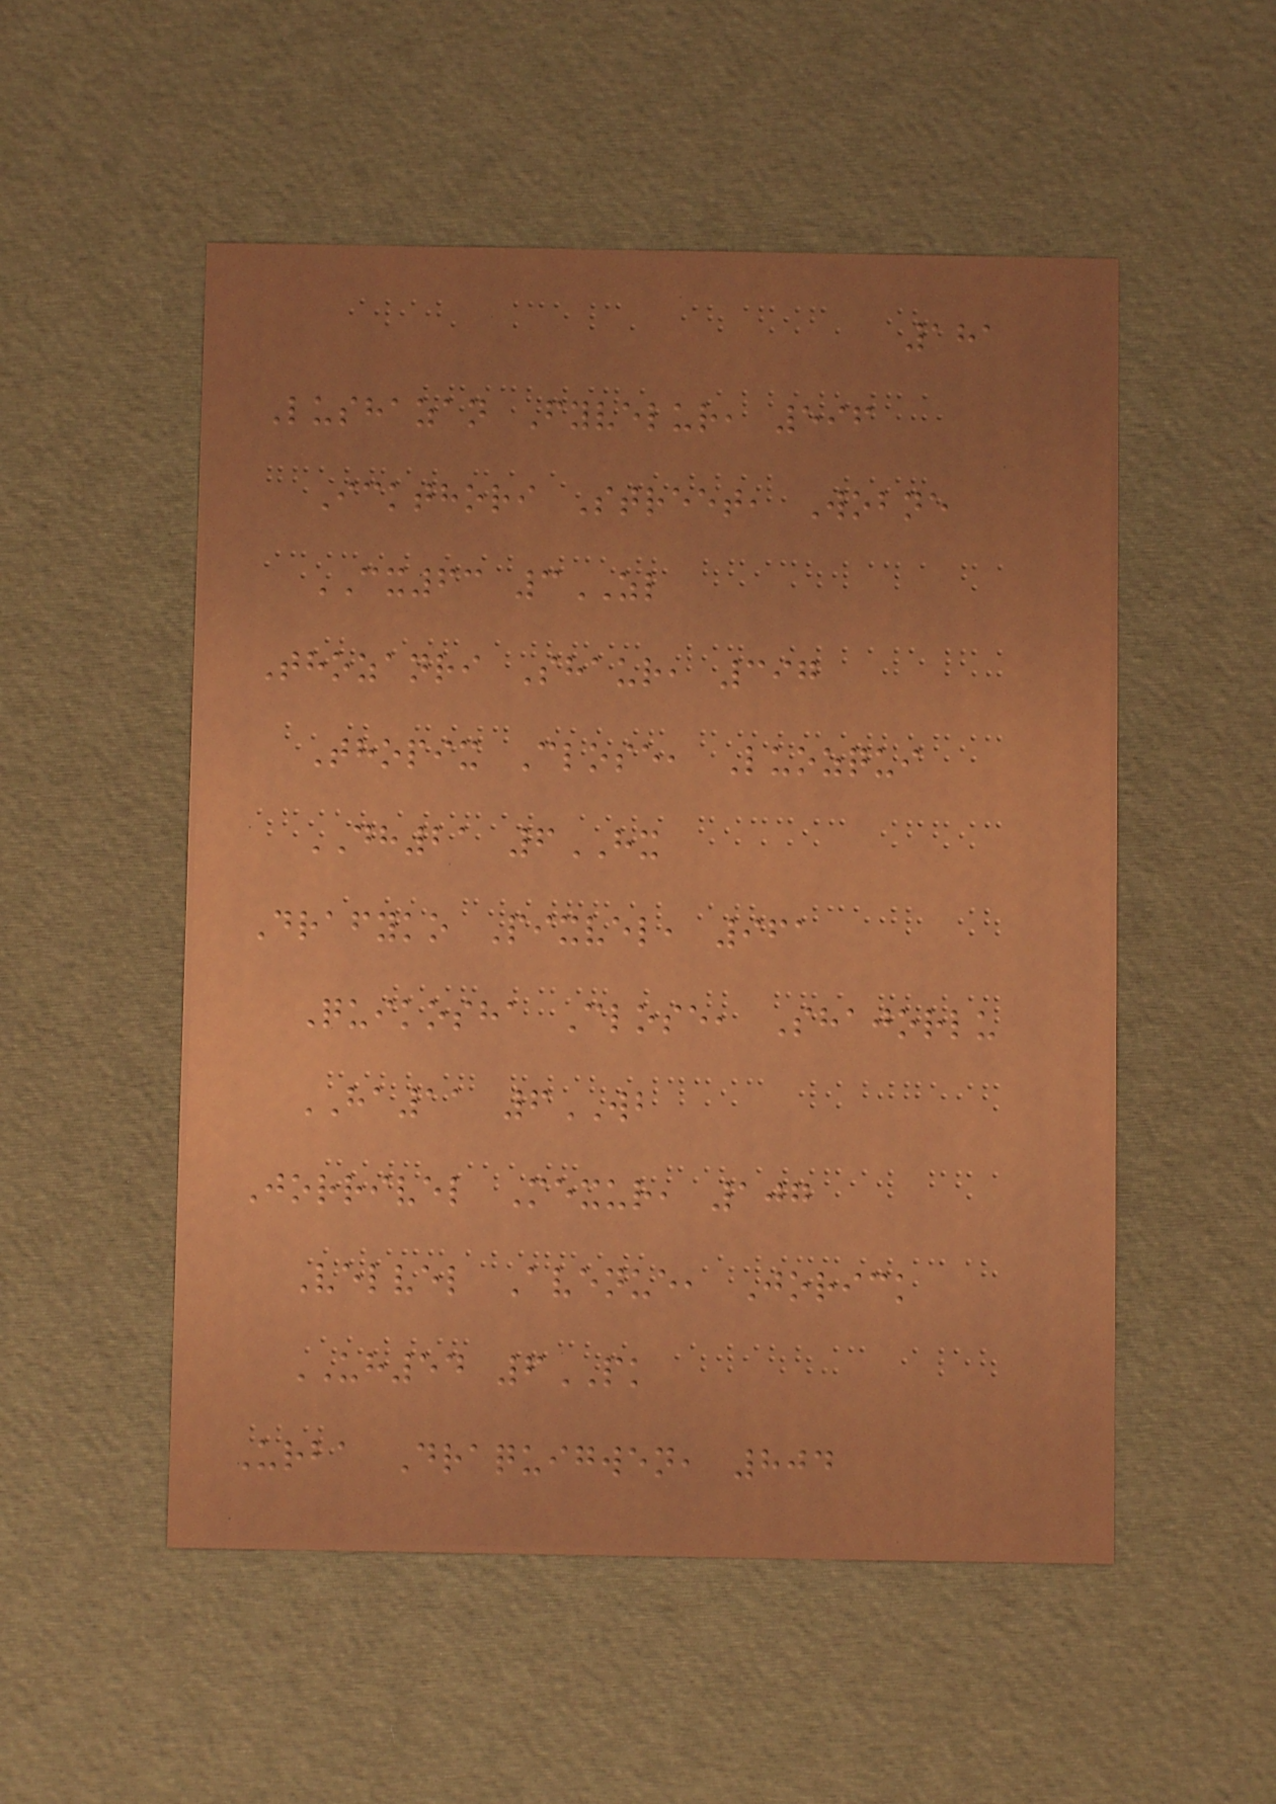181
Lushazan Fyvelur, 596
Ickthori Street, Wobne
CX63 3ZL
Thozanri Shaur, 397
Thopix Close, Luozqui
DH21 6HX
Drafyko Pixvel, 961
Quikosha Close, Shajorlu
HA11 6WB
Jorrivel Mexur, 107
Velvel Avenue, Jorick
UH54 6PK
Urba Draquigwen, 804
